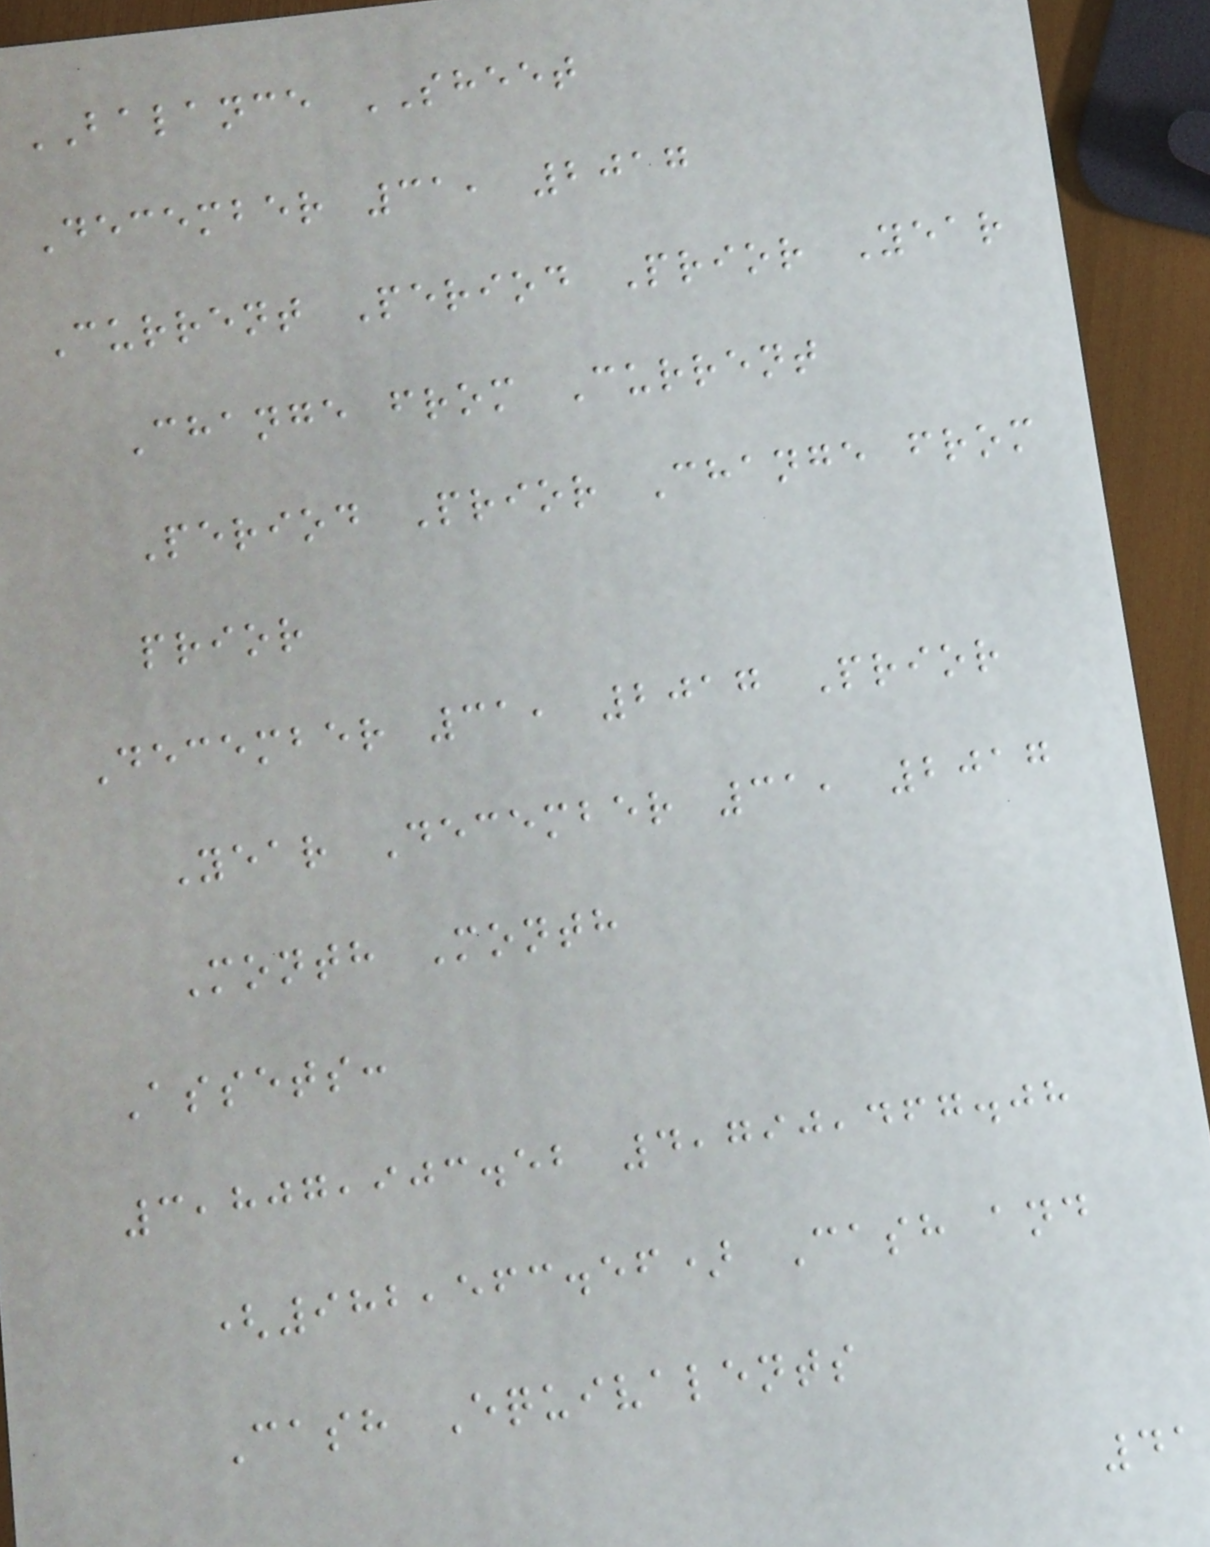BALANCE SHEET
December 31, 2017
Current Period Prior Year
Change from Current
Period Prior Change from
prior
December 31, 2017 Prior
Year December 31, 2017
Month Month
Assets:
3,807,903.52 4,790,467.08
(982,563.56) Cash and
Cash Equivalents
41
